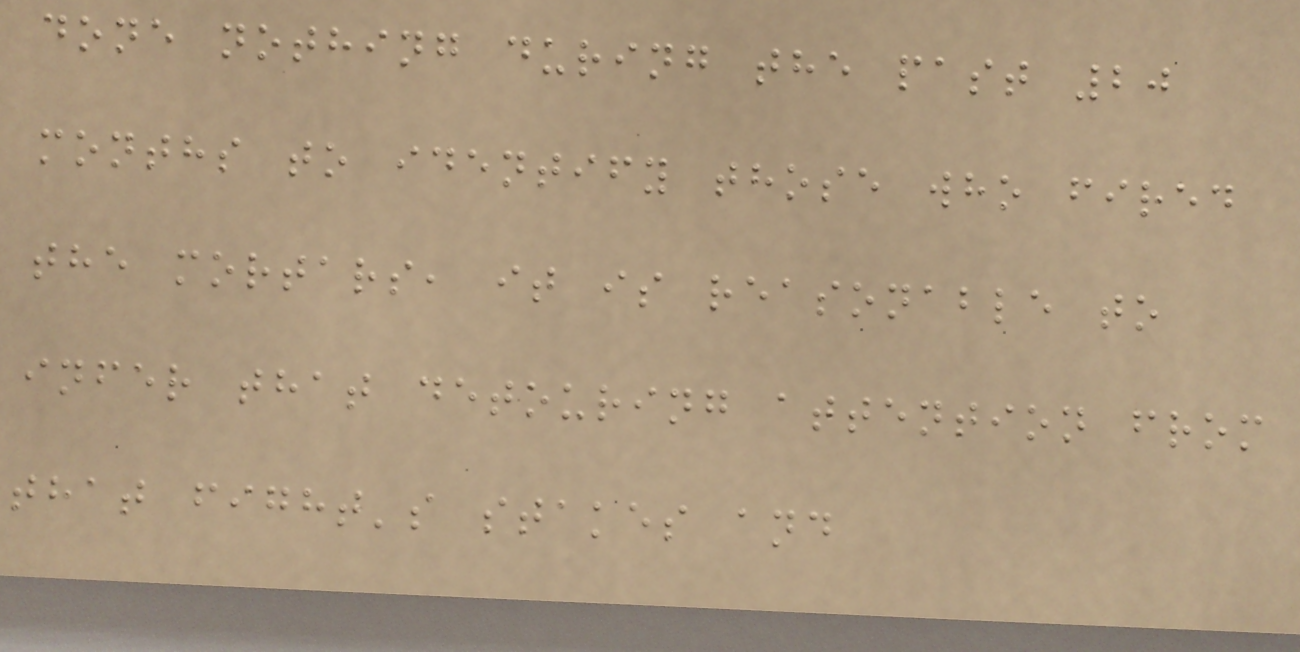done nothing during the past 20
months to identify those who fired
the mortars, it is reasonable to
infer that detouring attention from
that fight's stakes and
